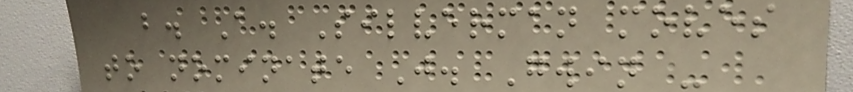b. A. Silverman moves
to nominate J. Gwin -
